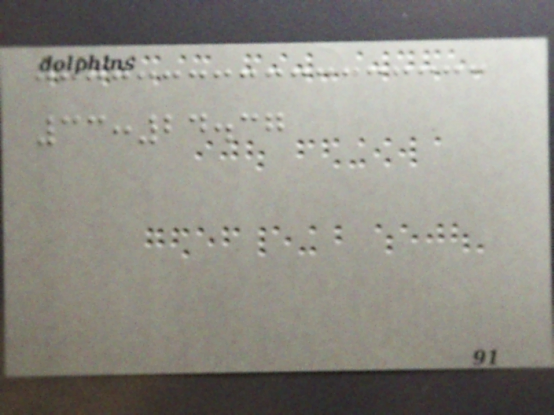33:24.37
